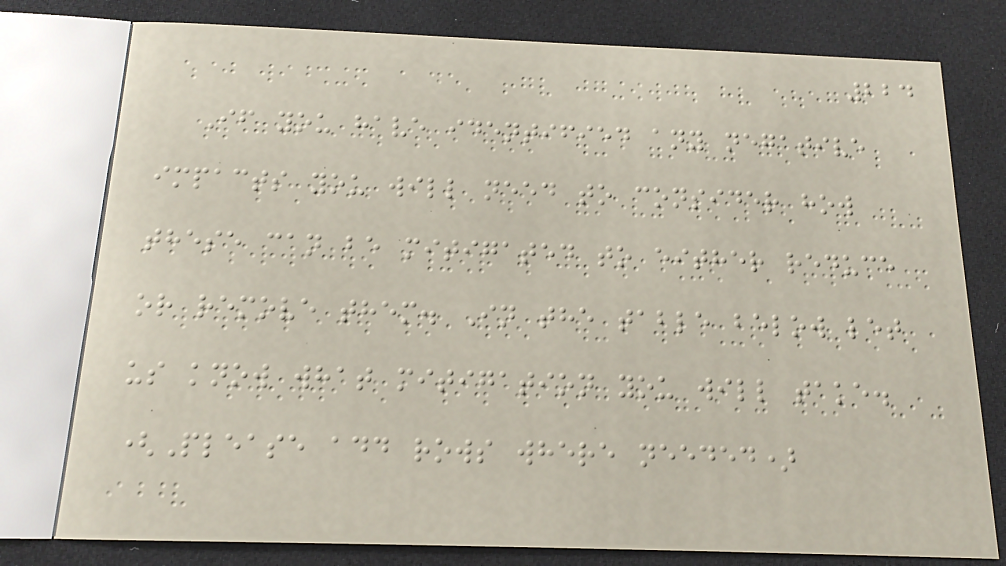224
If you have identified any negative
impacts you will need to consider how
these can be mitigated to either reduce
or remove them. In the table below let
us know what mitigation you will take.
(Please add rows where needed)
